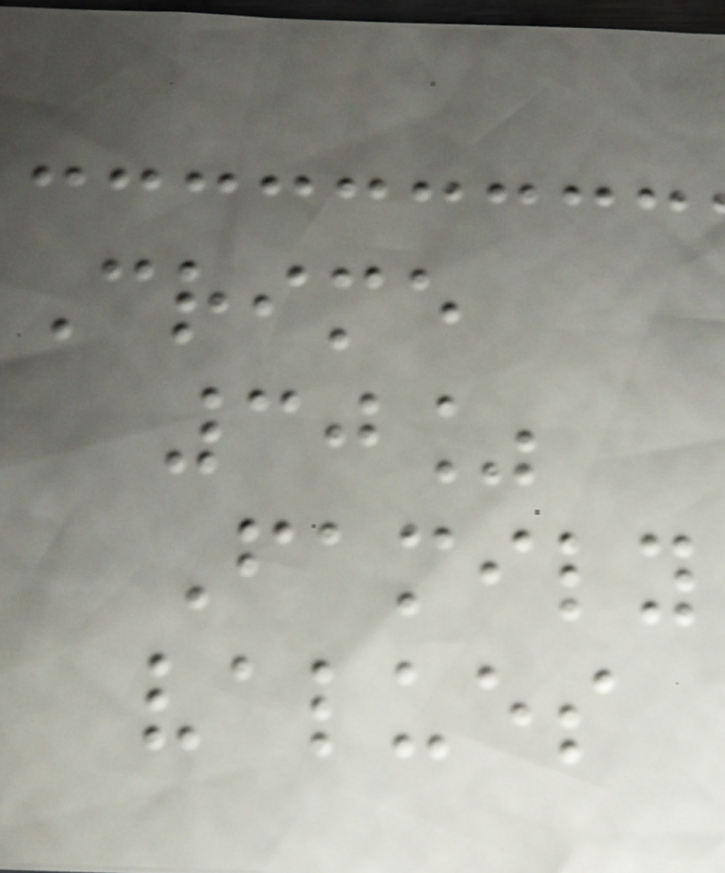Crime
30%
Family
values
